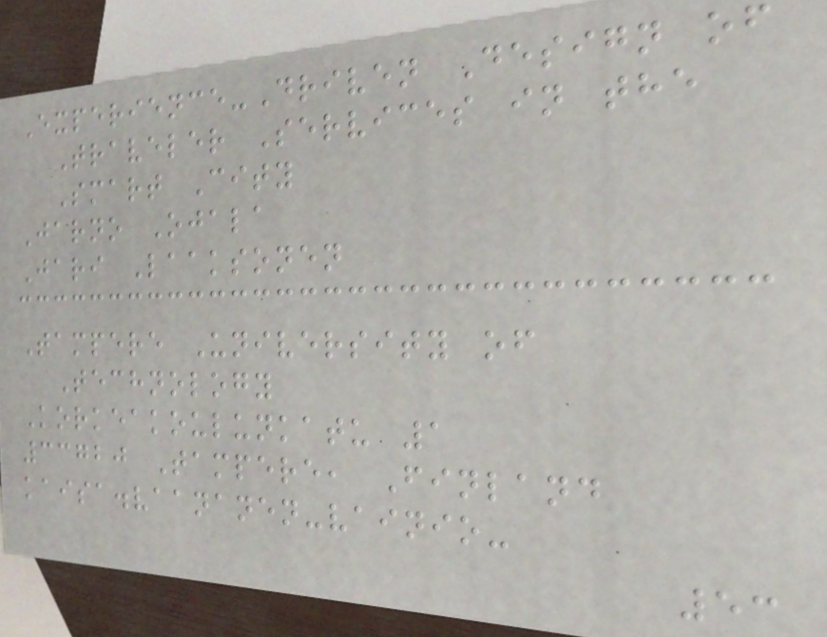Experience-Driven Design of
Traveler Services in the
Smart City
Jarno Ojala
Jari Laaksonen
Tampere University of
Technology
Korkeakoulunkatu 1
33720 Tampere, Finland
kaisa.vaananen-vainio-
53
